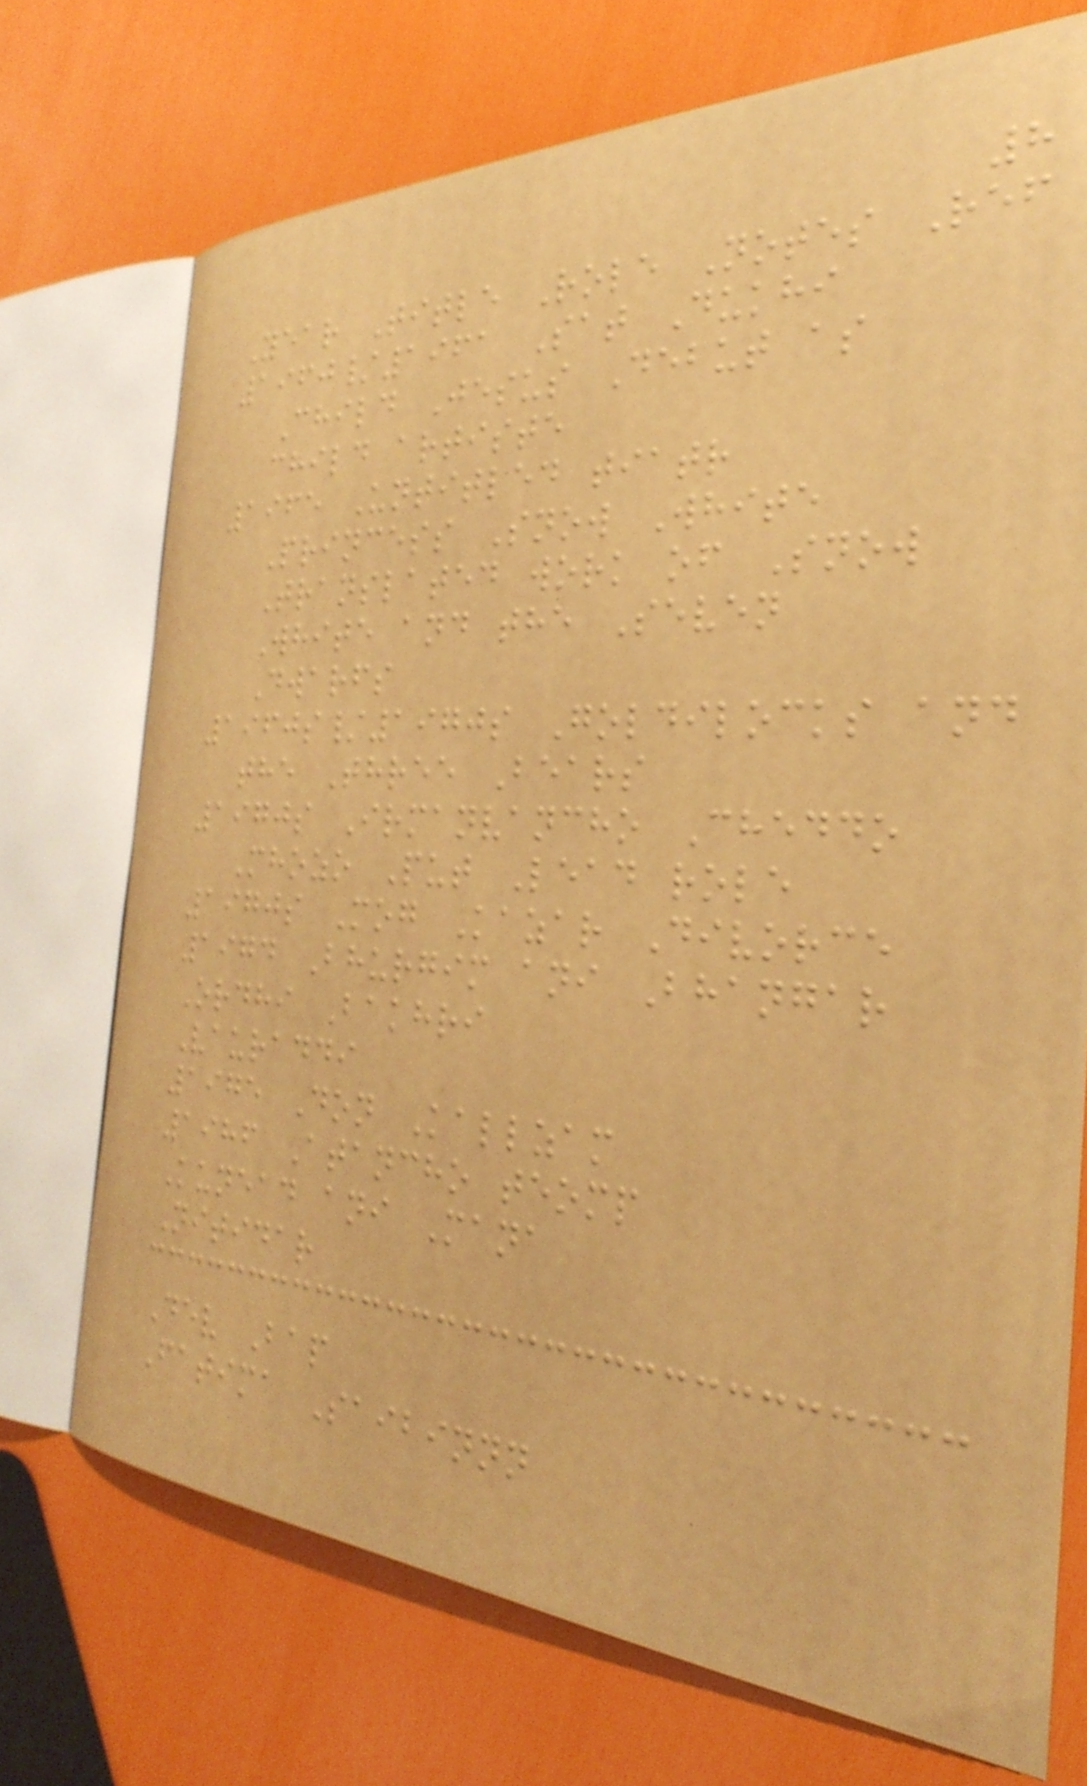8
Year Title Role Notes Ref
1960/1961 Sat Dukhi
Child Jesus Debut as
child artiste
1965 Untitled tiatr
Princess Snow White
Translated work of Snow
White and the Seven
Dwarfs
1960s/1970s Goldilocks and
the Three Bears
1970s Irmanvancho Cheddo
Mhozo Put Lead role
1970s Mog Kazar Divorce
1974 Bhurgim ani Bhangar
Ordhi Bakhri
Vauraddi
1975 Don Kallzam
1986 Atancho teomp
Kunead ani Mana
Nitidar
Dev Bap
Fatima Saibinnn
